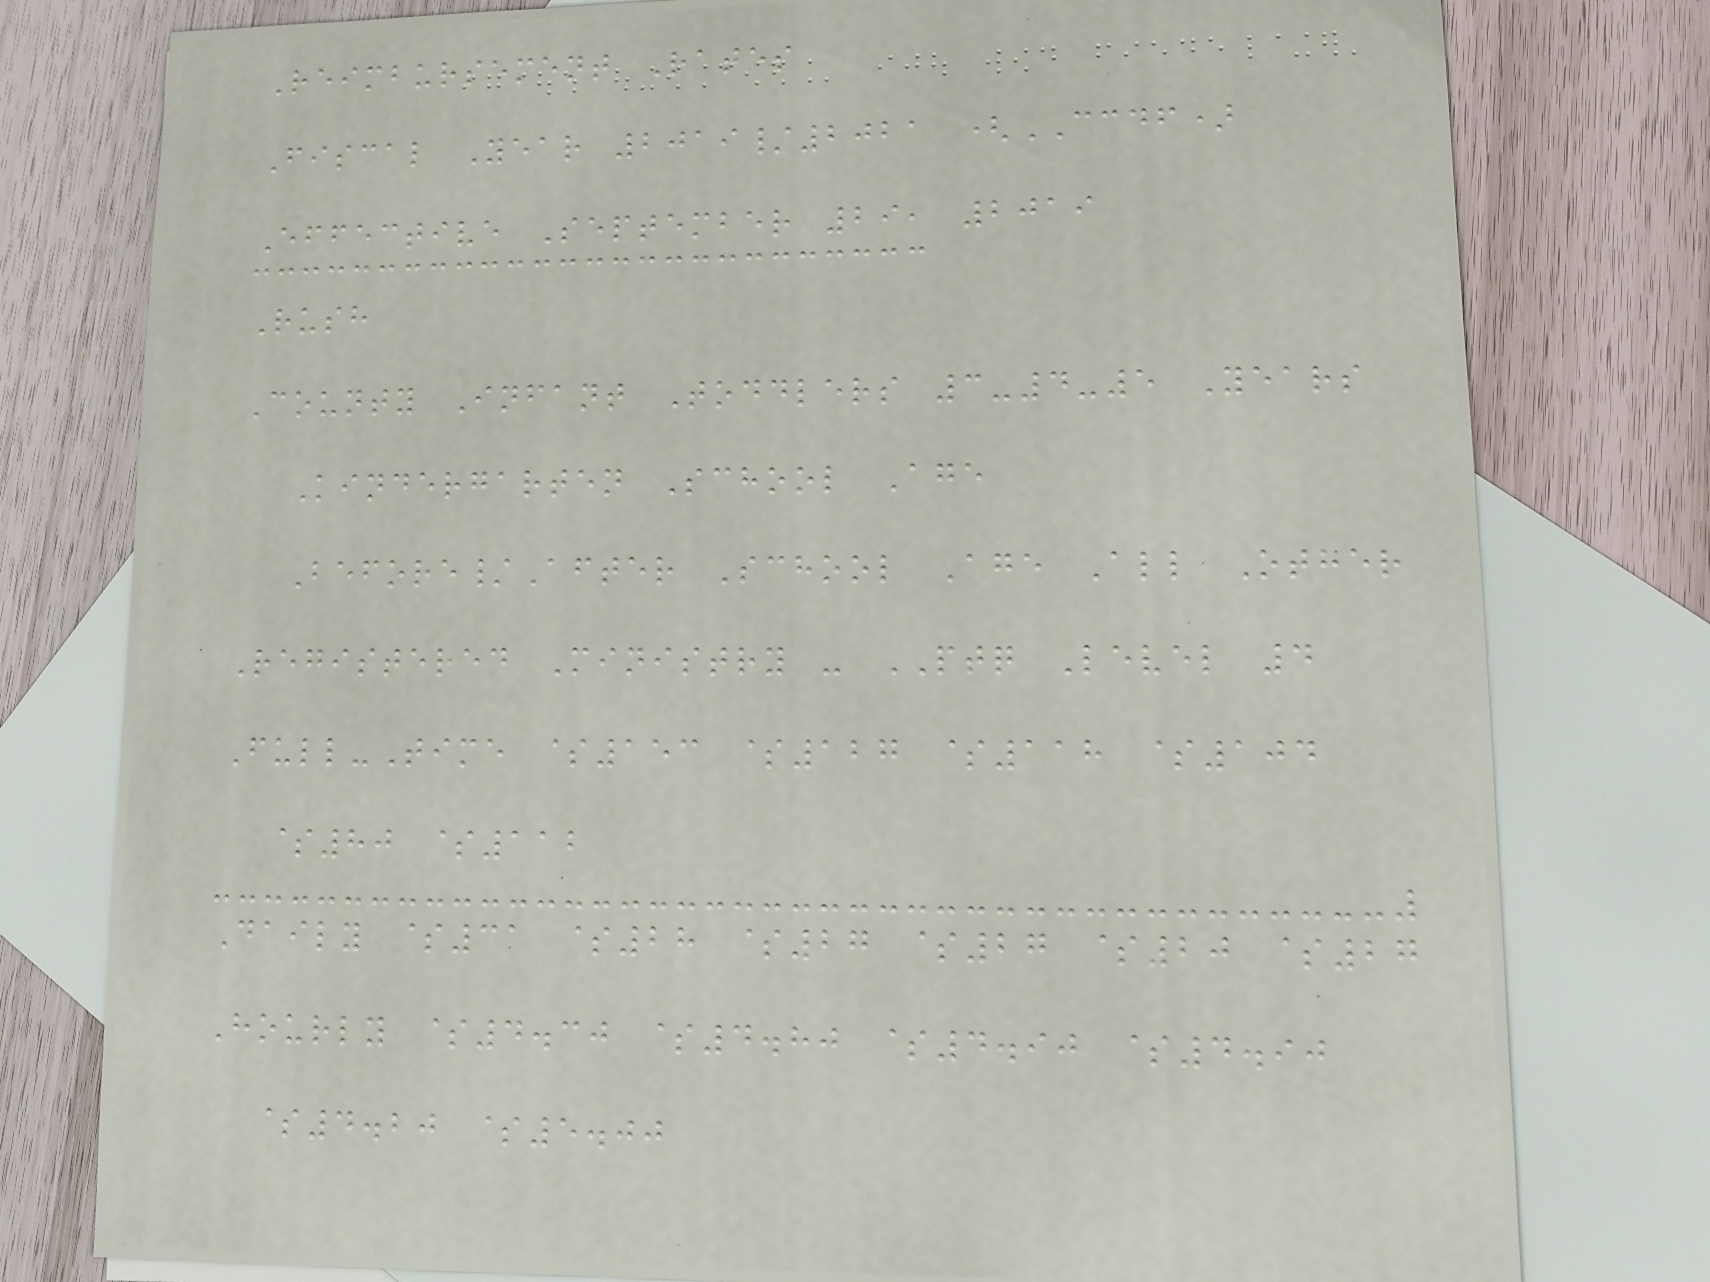Reimbursement Rates
Fiscal Year 2019/2021 (CCDF)
Effective September 29, 2019
Rush
County Infant Toddlers 3-4-5 Years
Kindergarten School Age
Before/After School Age All Other
Registered Ministry - PTQ Level 4
Full-Time $153 $127 $118 $104
$80 $112
Daily $31 $28 $27 $27 $20 $27
Hourly $4.30 $4.80 $4.90 $4.90
$4.20 $5.00
